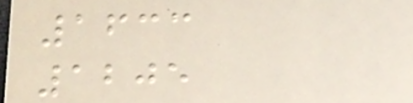1633
1205
